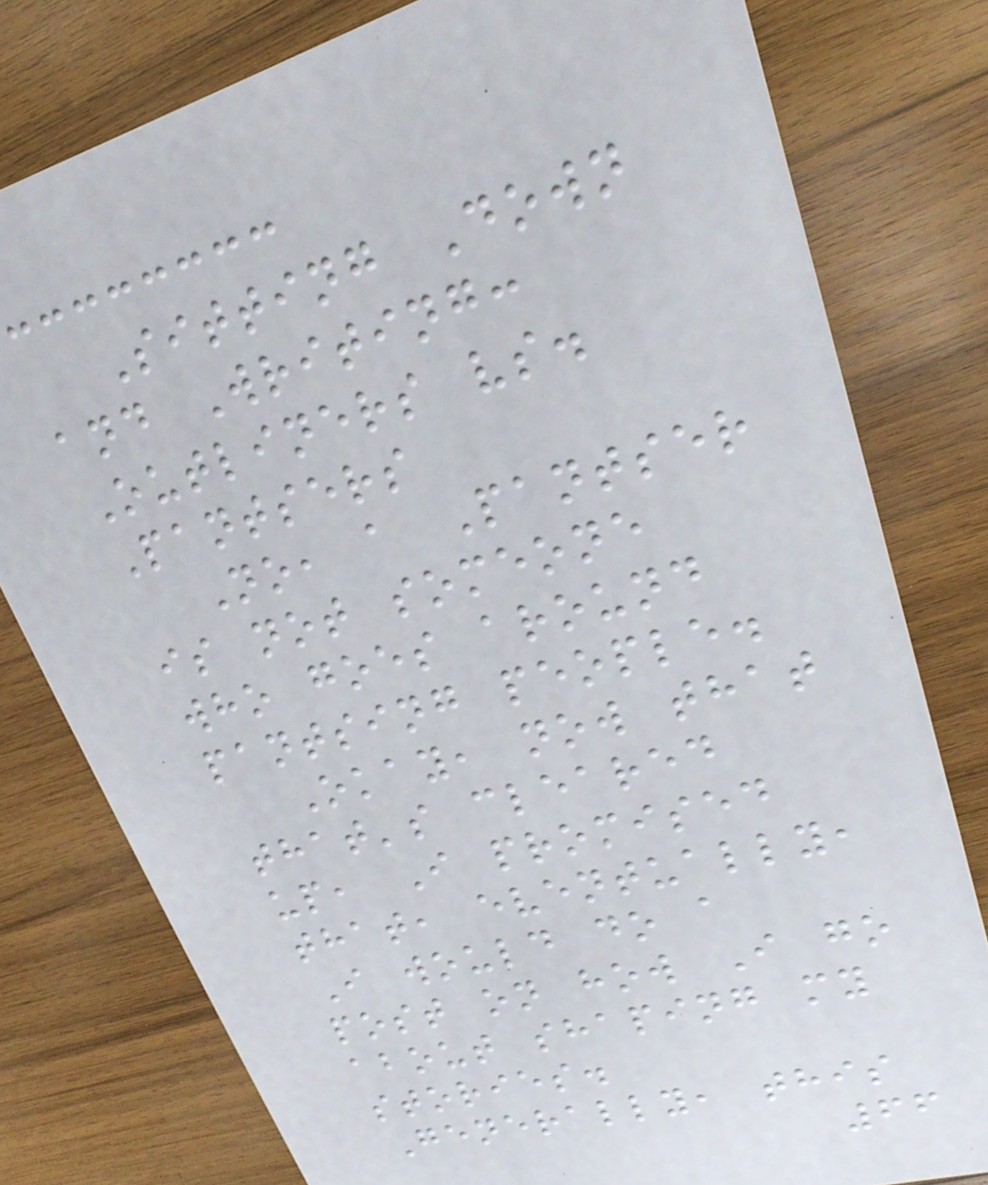Sitting Down
and Writing:
Outliners vs.
Pantsers
No, a Pantser
is not someone
who goes around
pantsing people.
Okay, now that
that's cleared
up, I promised
that, eventually,
I would do a
post on how I go
about shaping my
stories.
Generally, this
66
